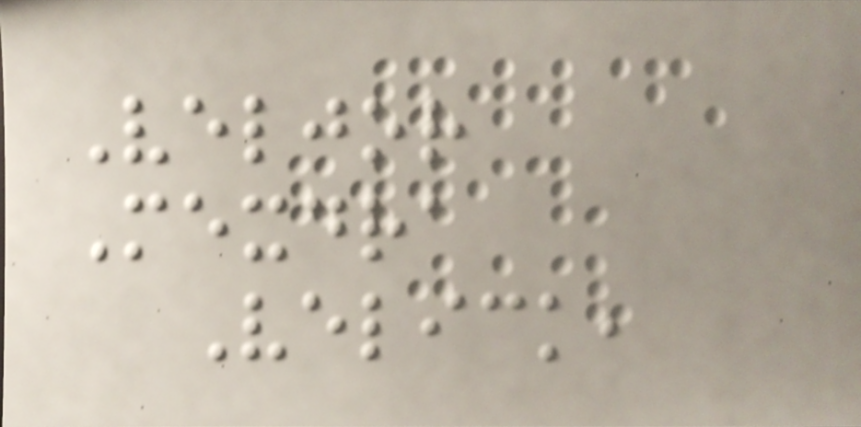Veljor
Mexdra
Velick,
